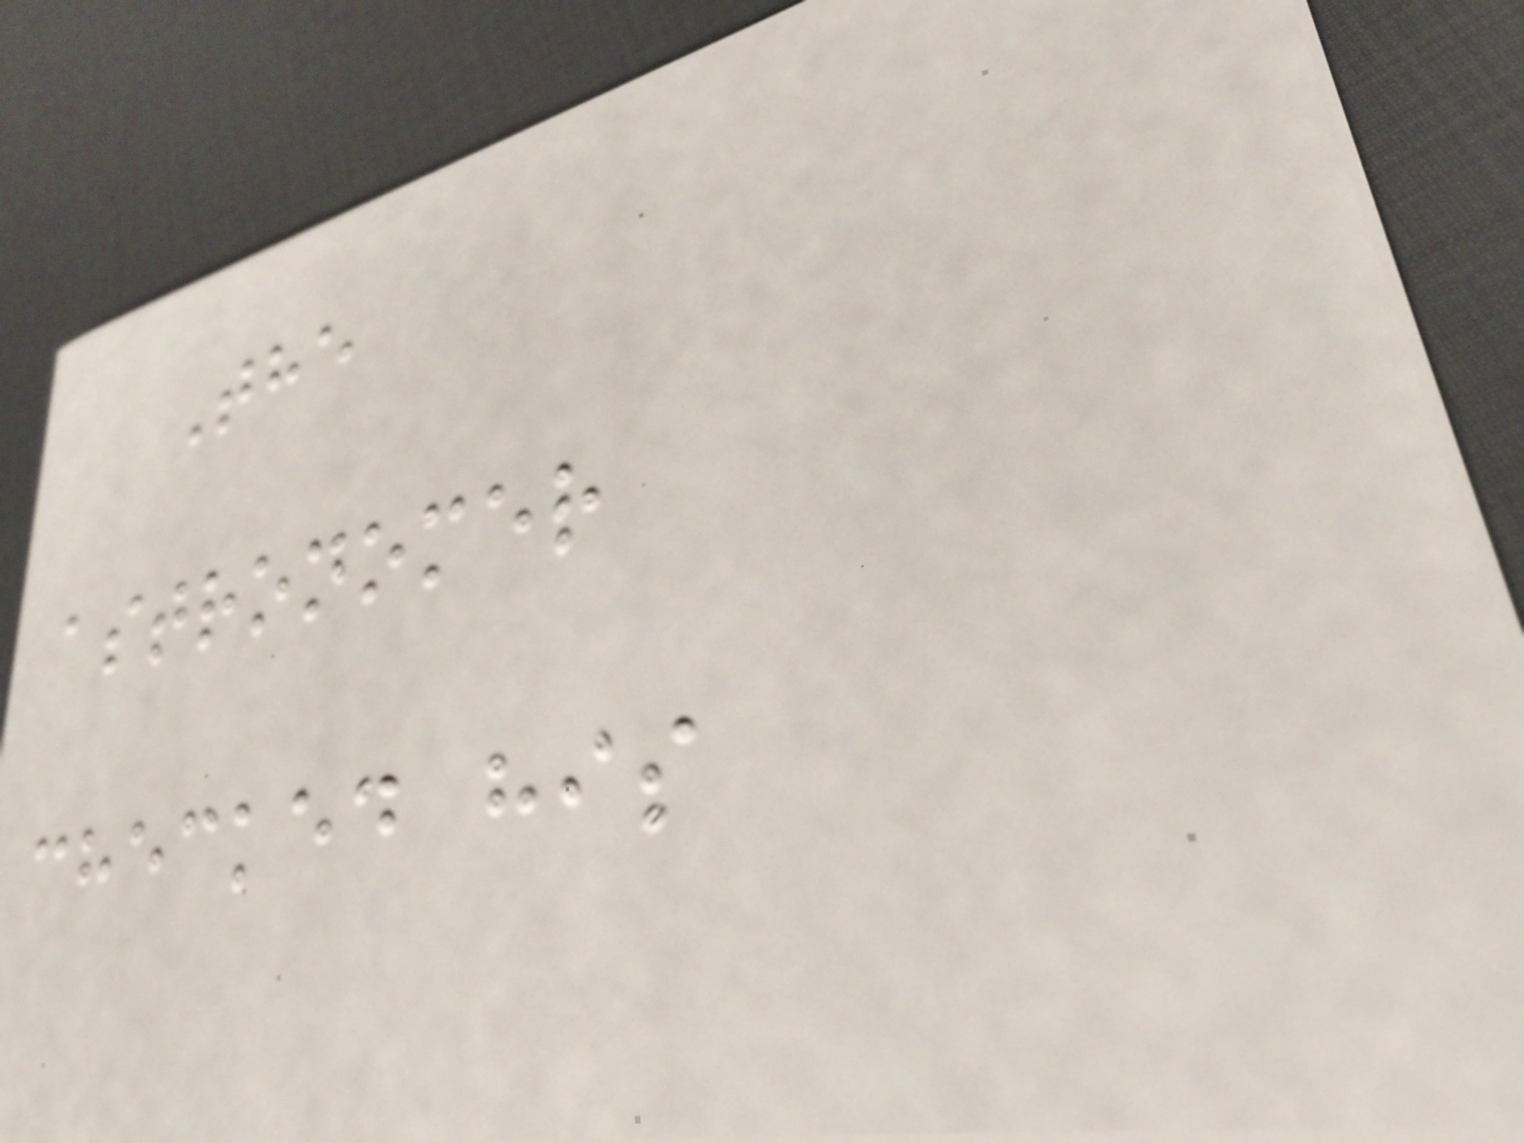The
astronomer
checked his
